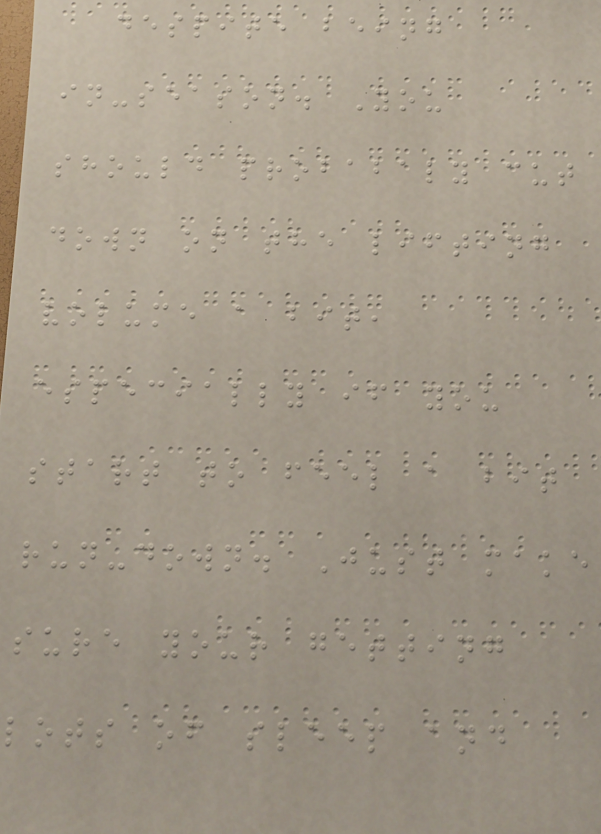despite being
in-season. You
should probabaly cut
down on the lifting
volume a bit,
especially if you
start to feel a bit
run-down. Just make
sure your getting
lots of sleep and
